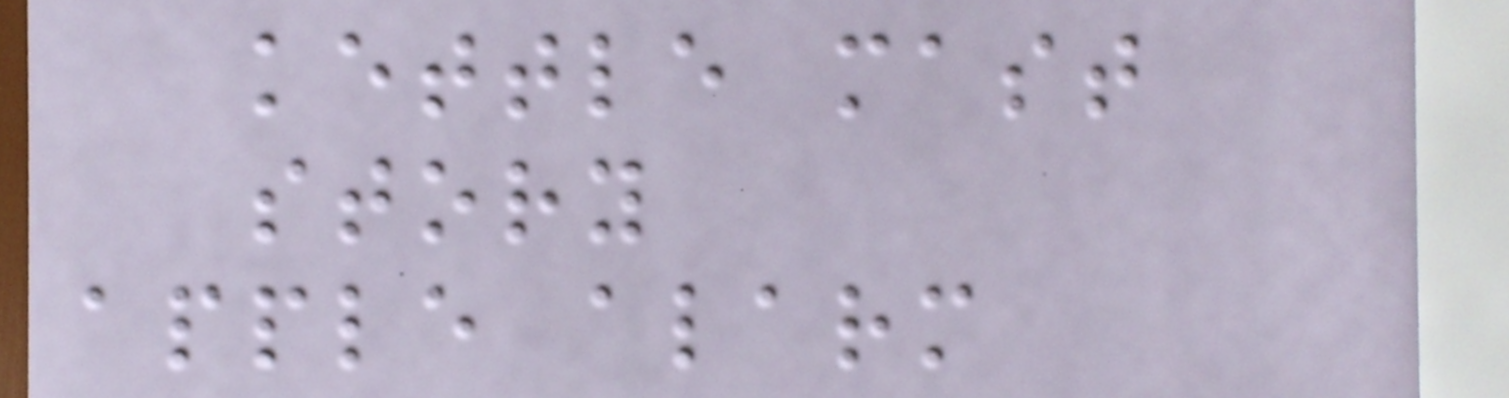kettle mast
story
apple alarm
